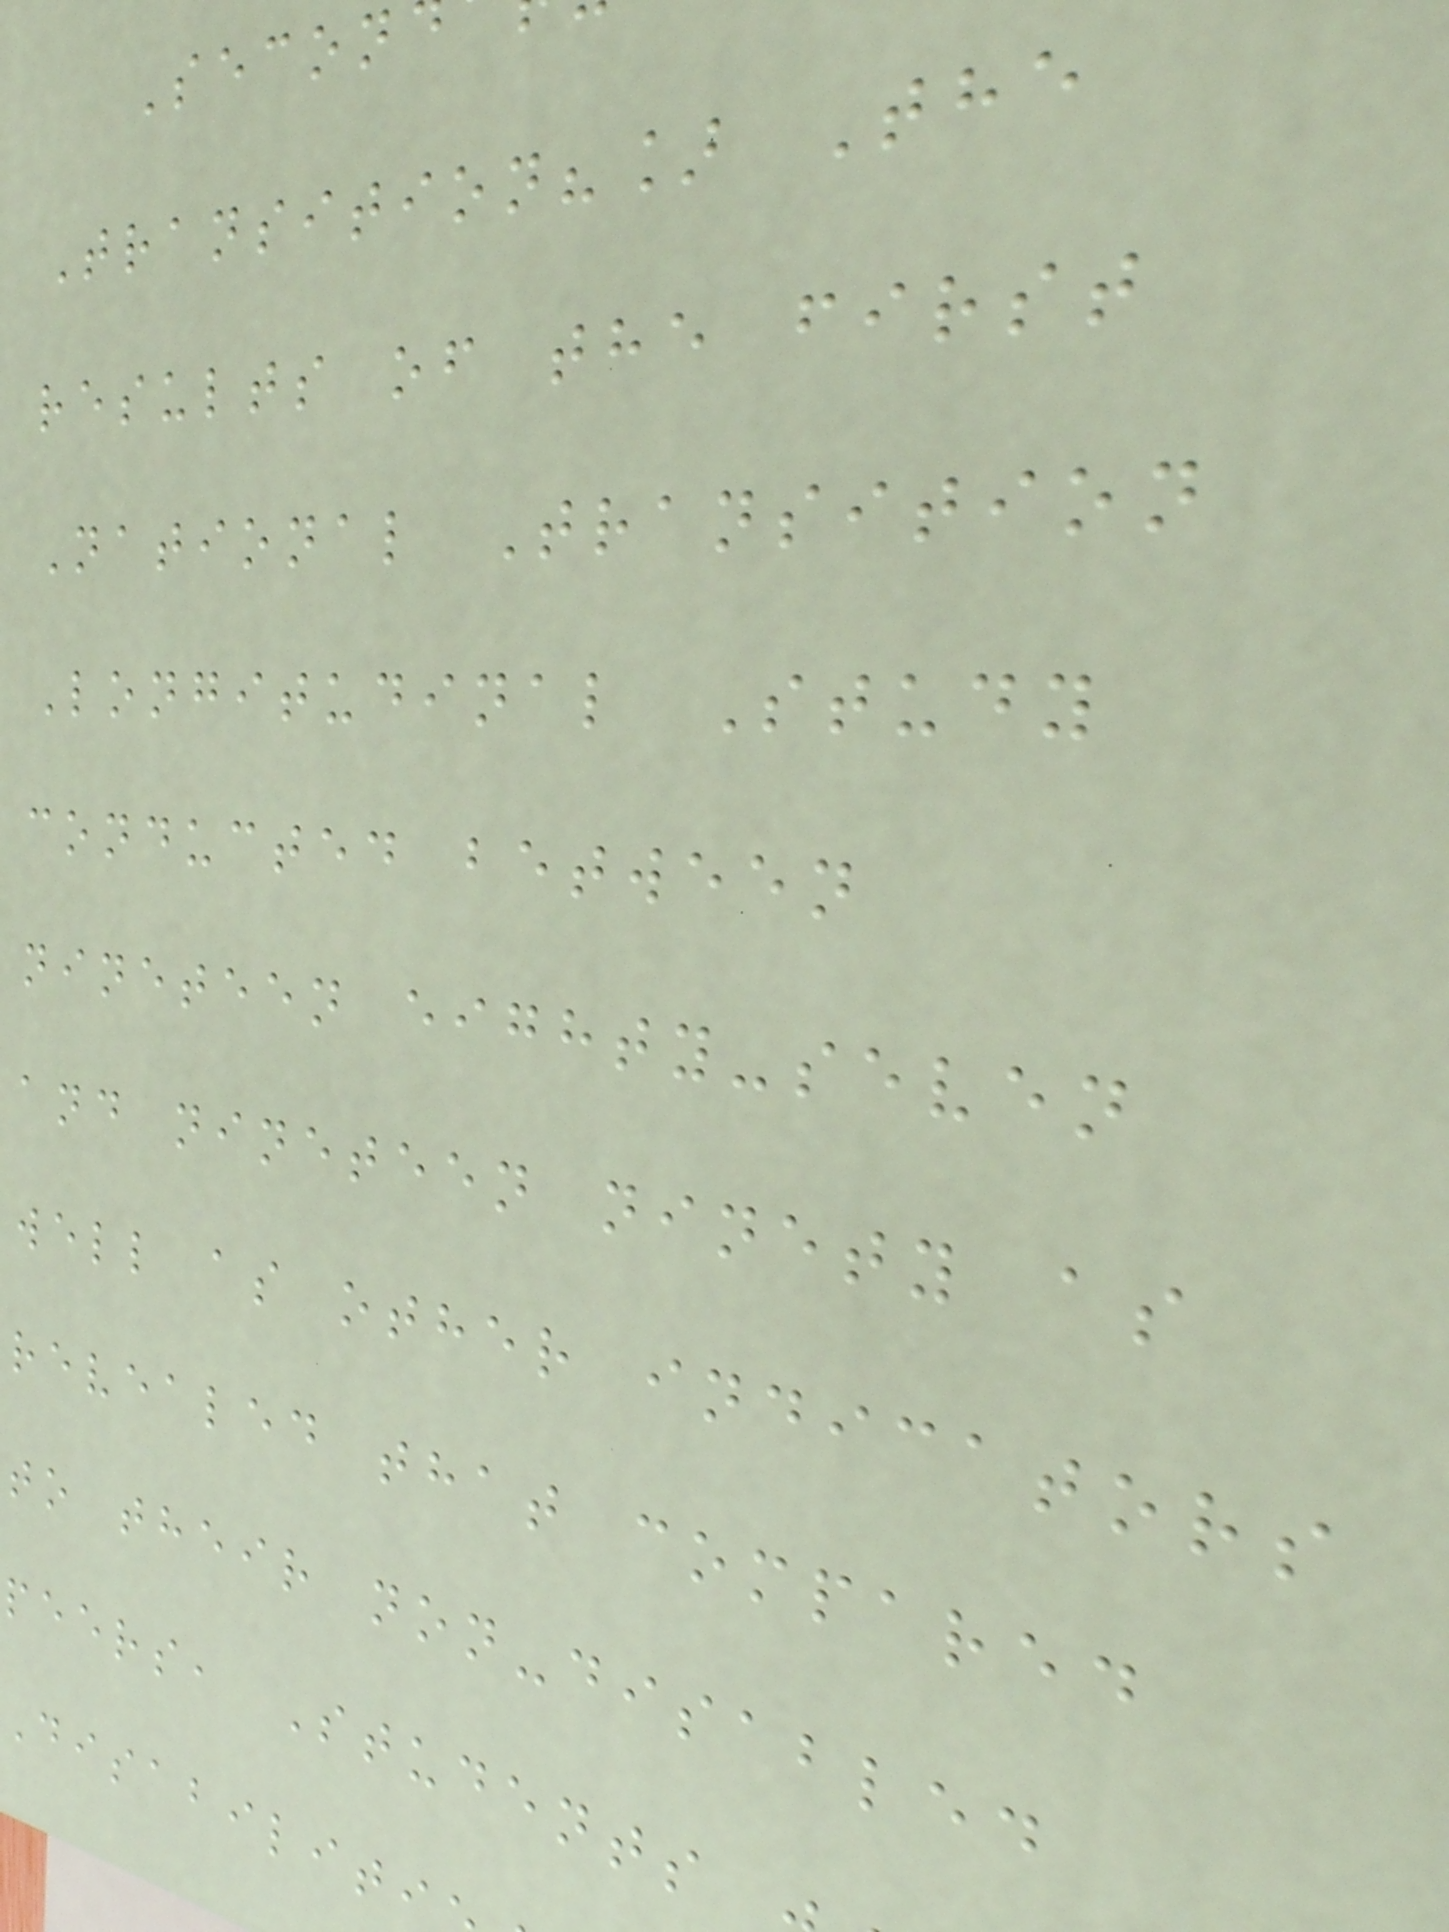Secon
Transition?] The
results of the first
National Transition
Longitudinal Study
conducted between
nineteen eighty-seven
and nineteen ninety as
well as other indicators
revealed that compared
to their non-disabled
peers, Students
Disabiliti
